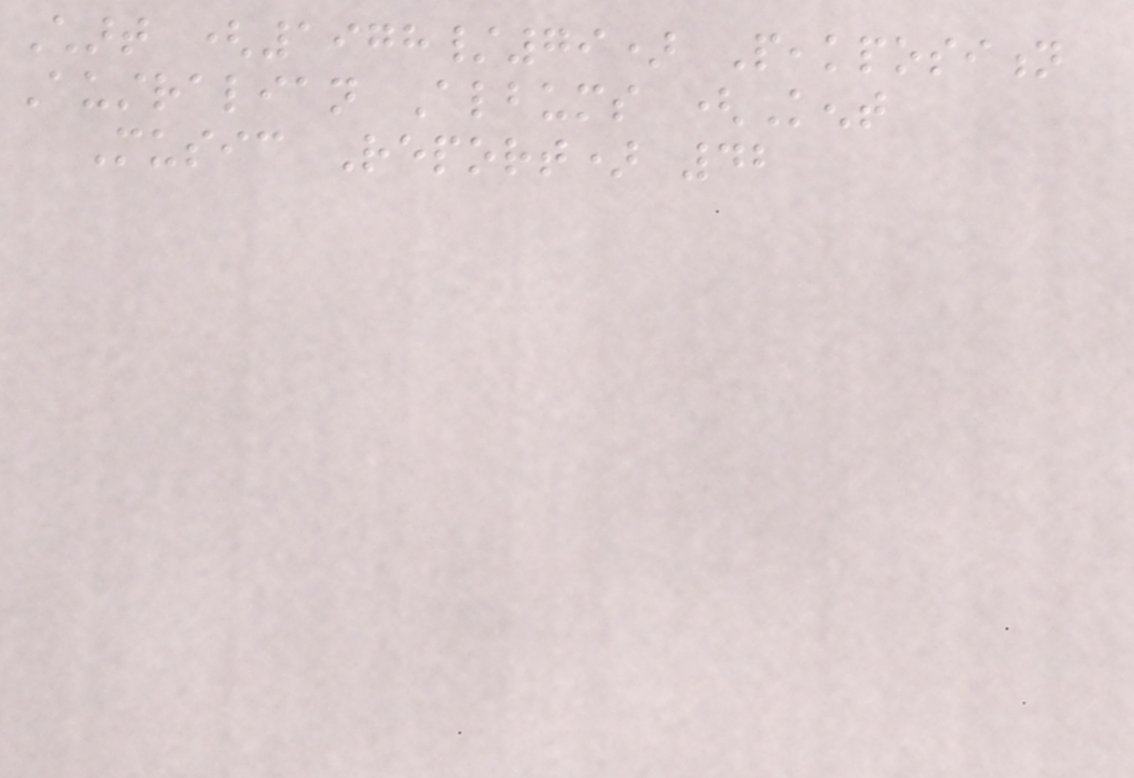Chart (1978/79) Peakposition
Australian Albums (Kent
Music Report) 42
